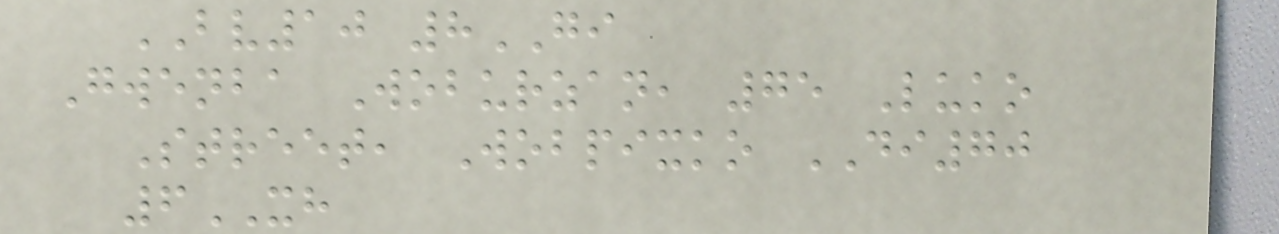BV10 8GI
Gwenba Woburzan, 75 Luko
Street, Wobpixko DI70
6XH
